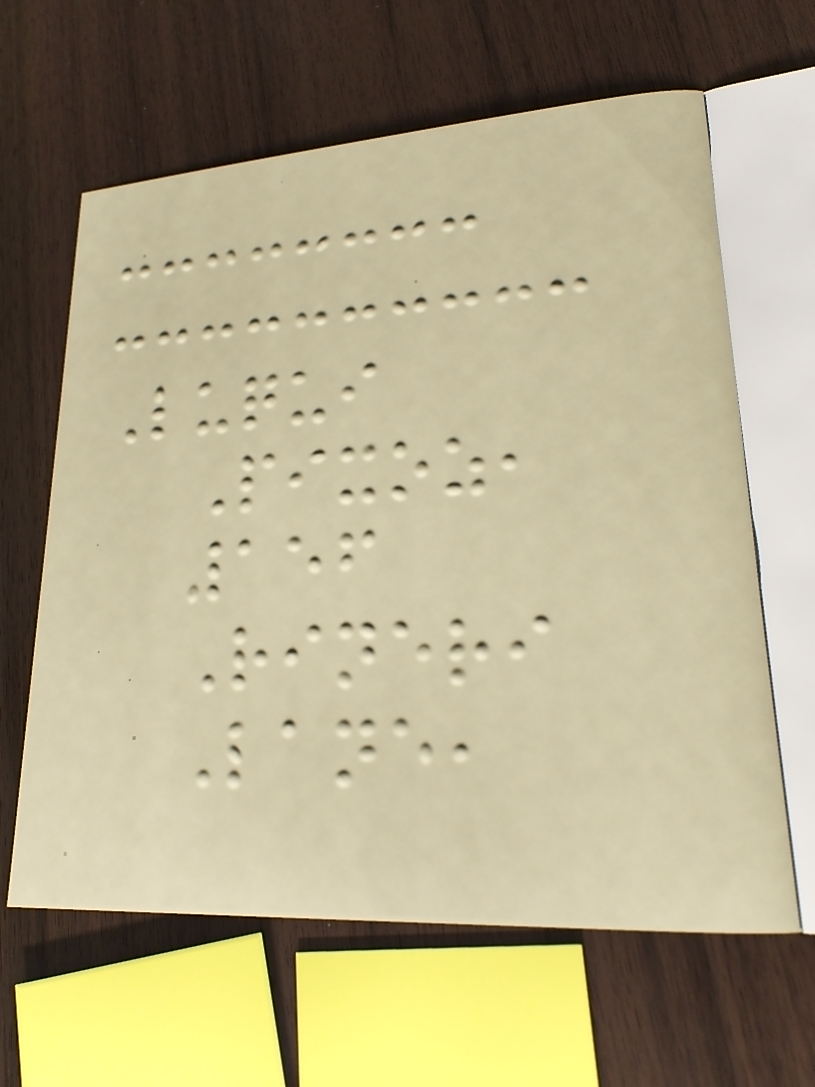Luqui
Pixoz,
156
Rineri
Lane,
